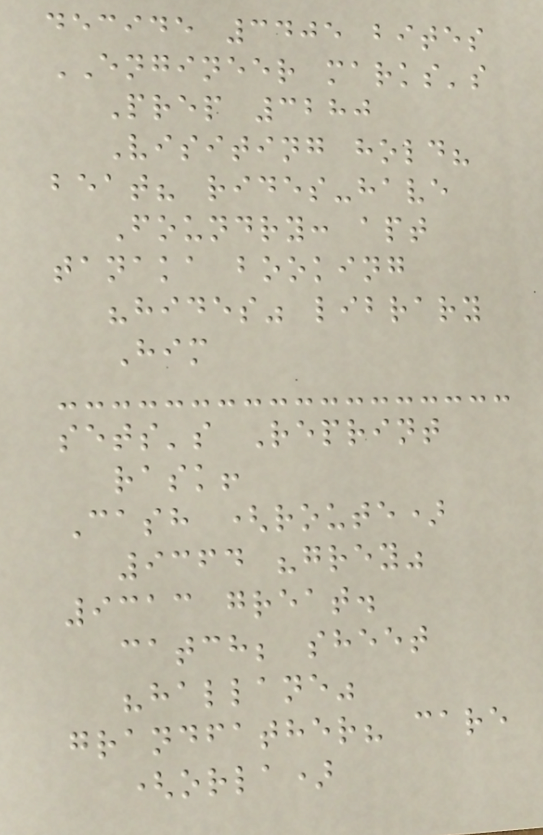decide 3405 bites
ENGINEER marks's
Prep 3280
Visiting hold?
beat? rides-have
Foundry: apt
tanaka booking
"hides" library
Him
sets's Reprint
rask!
Cash (route)
9364 "grey"
9313 great.
catch; sheet
"hallane"
grandfather? care
(orla)
